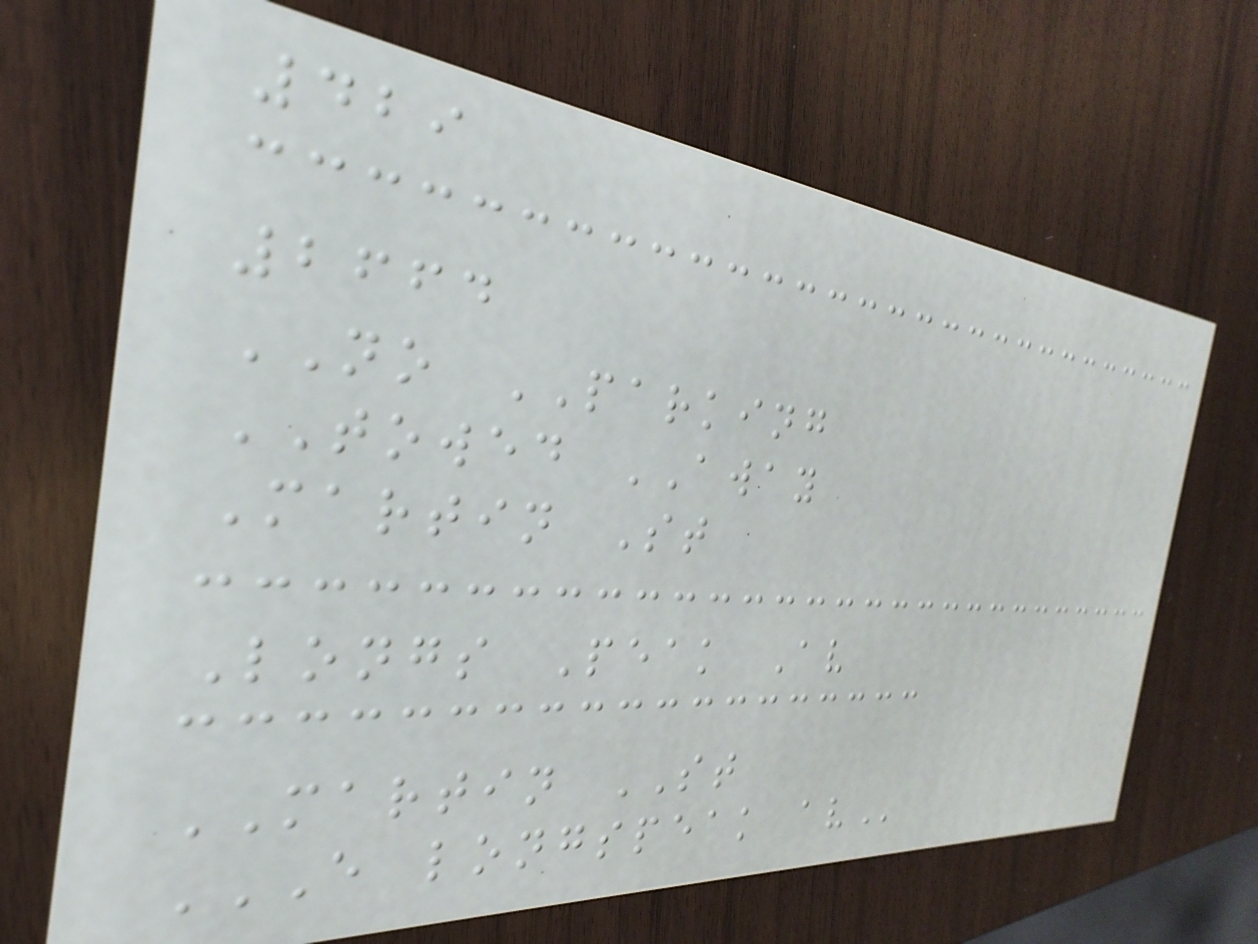429
2664
NO PARKING
TOWED AWAY
Martin St
Longs Peak Av
MARTIN ST
E LONGSPEAK AV
